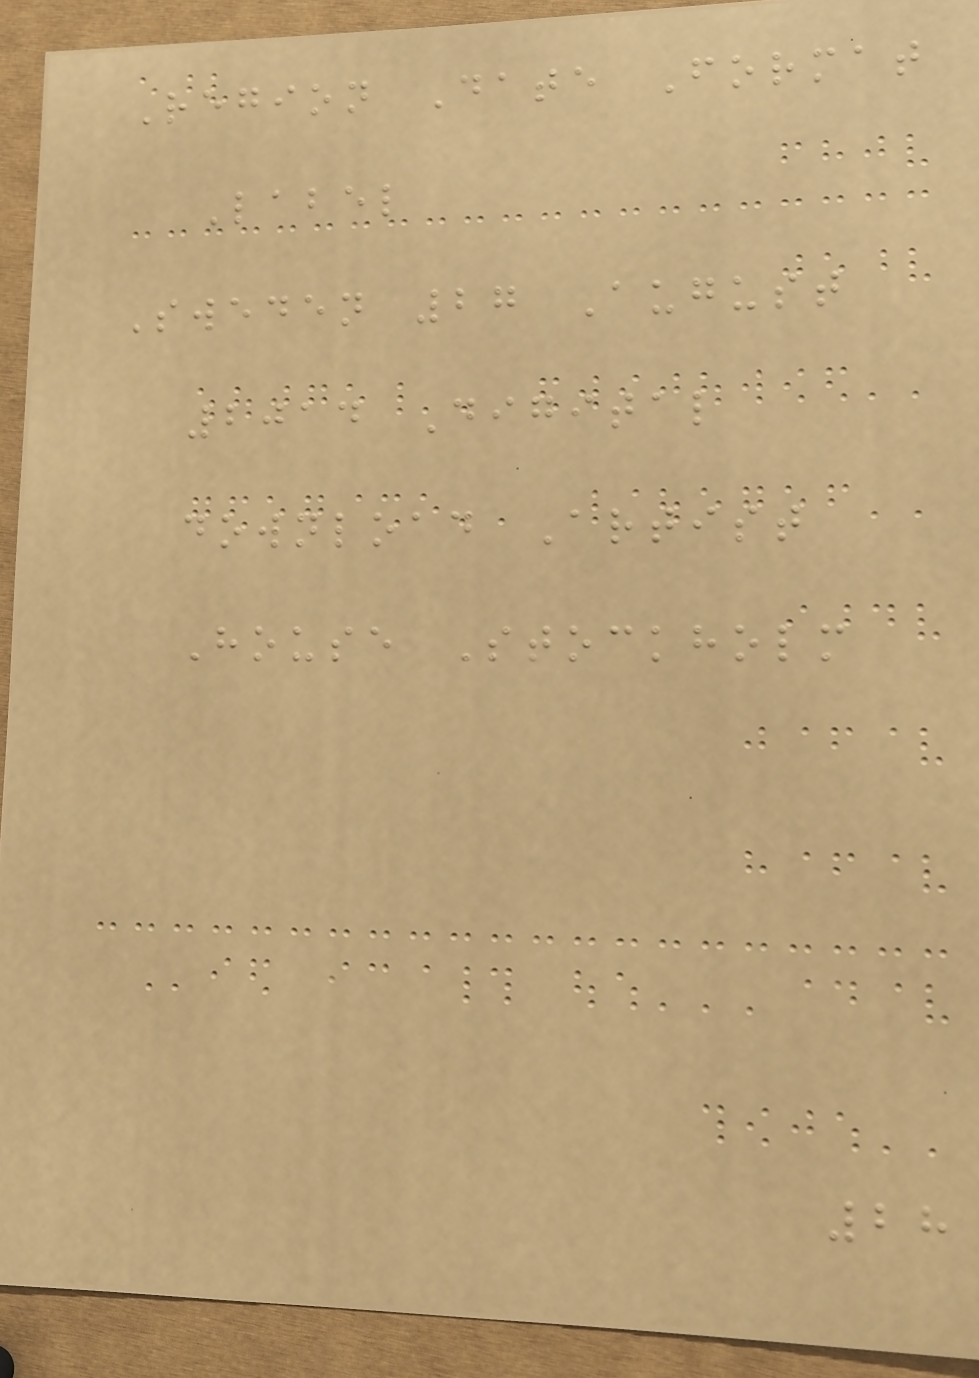Region Date Format
Label
Sweden 27 August
2014 Digital
download Artist
House Stockholm
28
